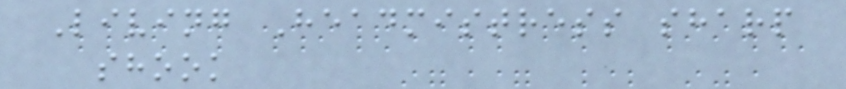Living Headmistress sharp
shook
